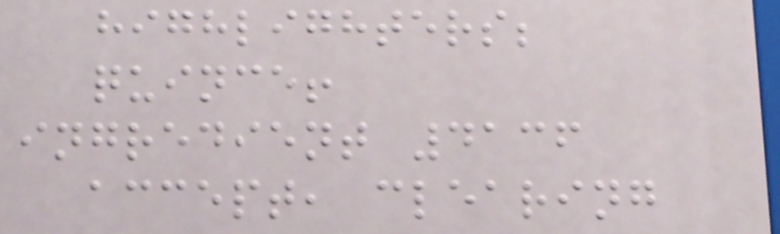highlighters;
quince!
ingredient 4136
accept, clearing
